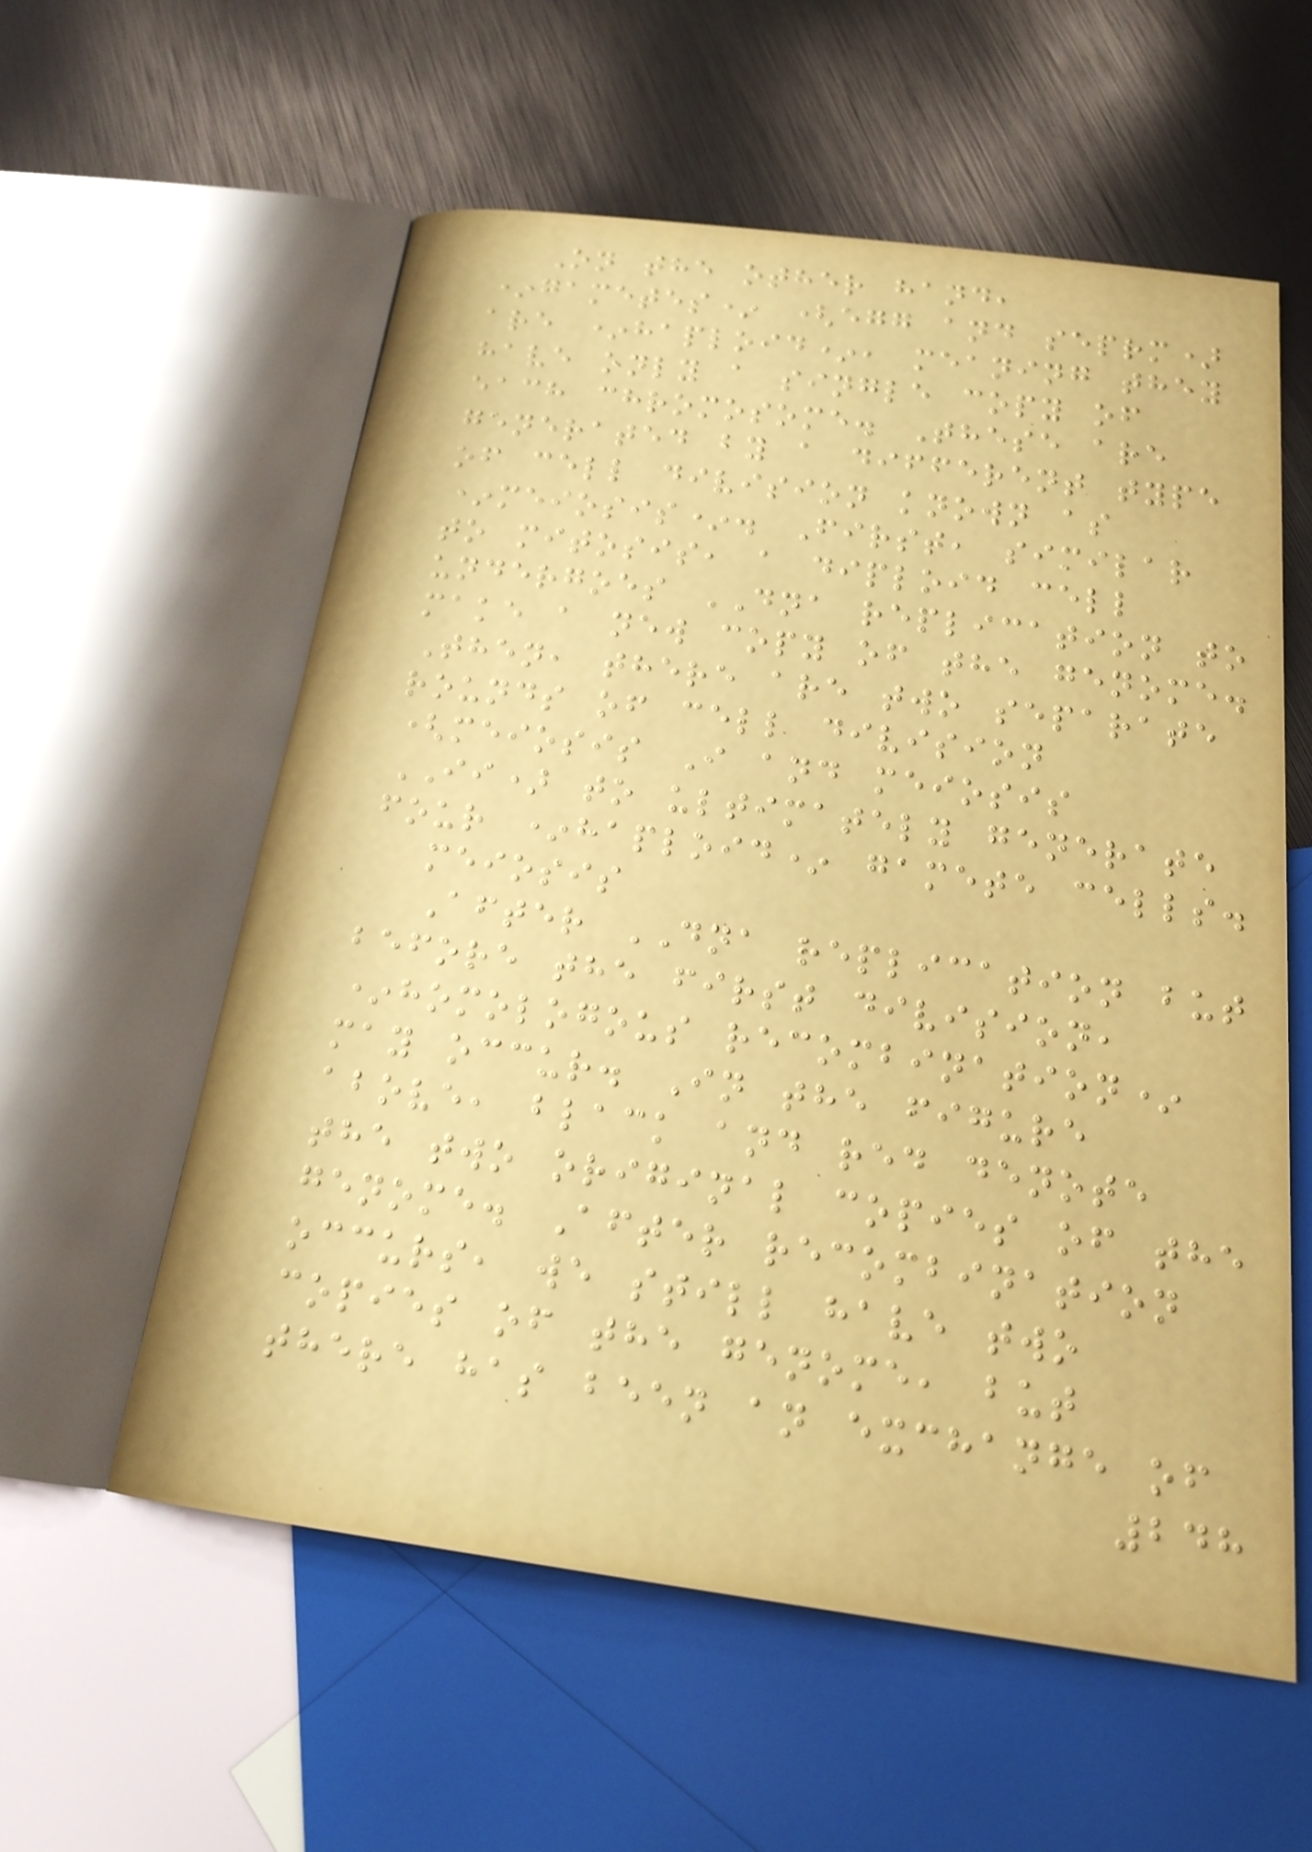On the other hand,
*gametes* (egg and seprm)
are *haploid*, meaning they
have only a single copy of
each chromosome. These are
generated by a different type
of cell division known as
*meiosis*. First, similar
to mitosis, a diploid cell
undergoes DNA replication to
make a new copy of the genome.
Then, there are two separate
rounds of cell division
(meiosis I and meiosis
II) to ultimately generate
four *haploid* gamete cells.
meiosis
After DNA replication but
before the first division,
*homologous recombination*
may occur. In the figure
above, black and red denote
the two original copies of the
genome. After recombination
occurs, we still have two
copies of the genome, but
there has been an exchange of
248
